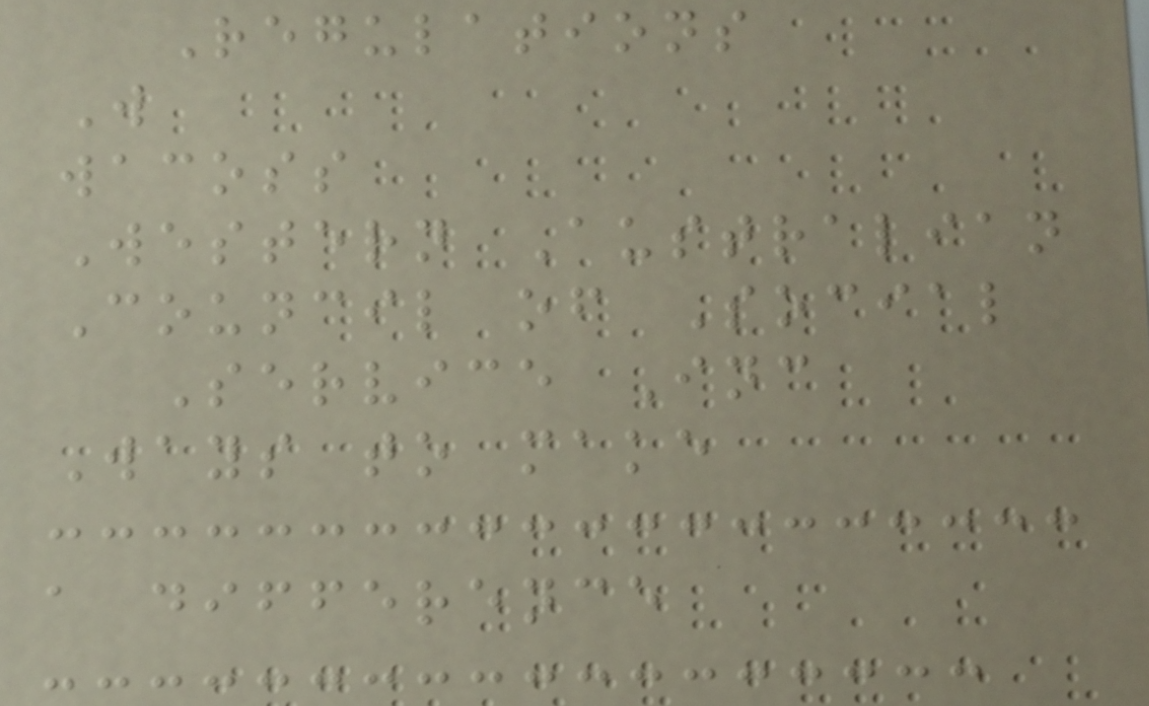Regulations
W
wacoss
Western Australian
Council of Social
Service Inc
Ways to make
a difference
